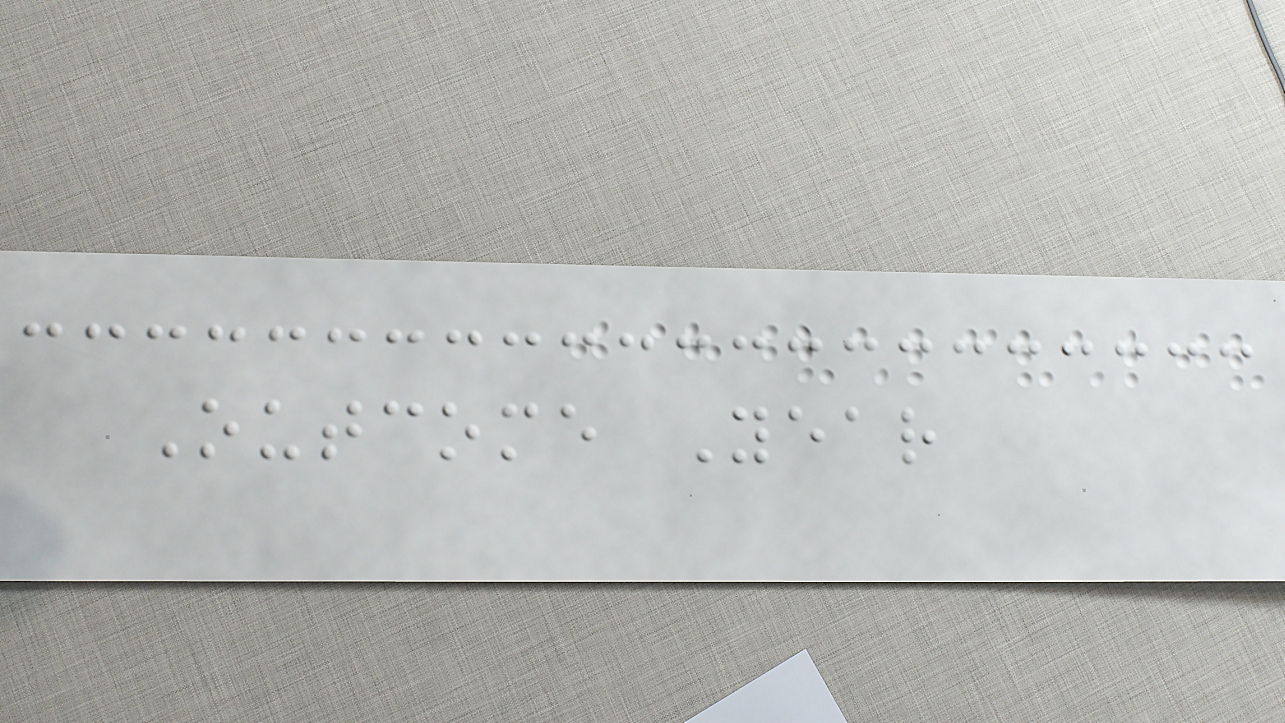Outcome Year
